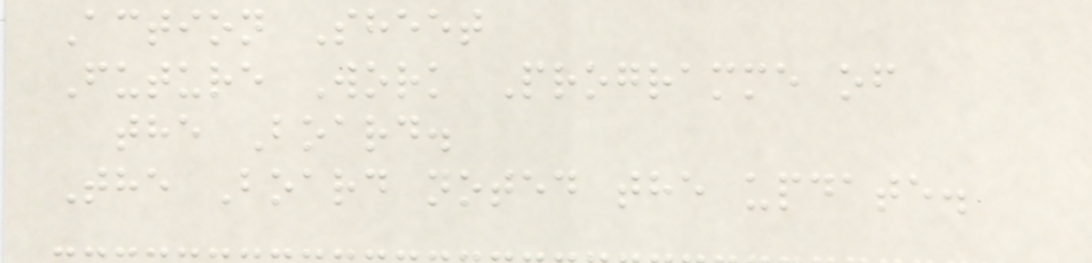Action Sheet
Future Work Programme of
the Board.
The Board noted the update.
